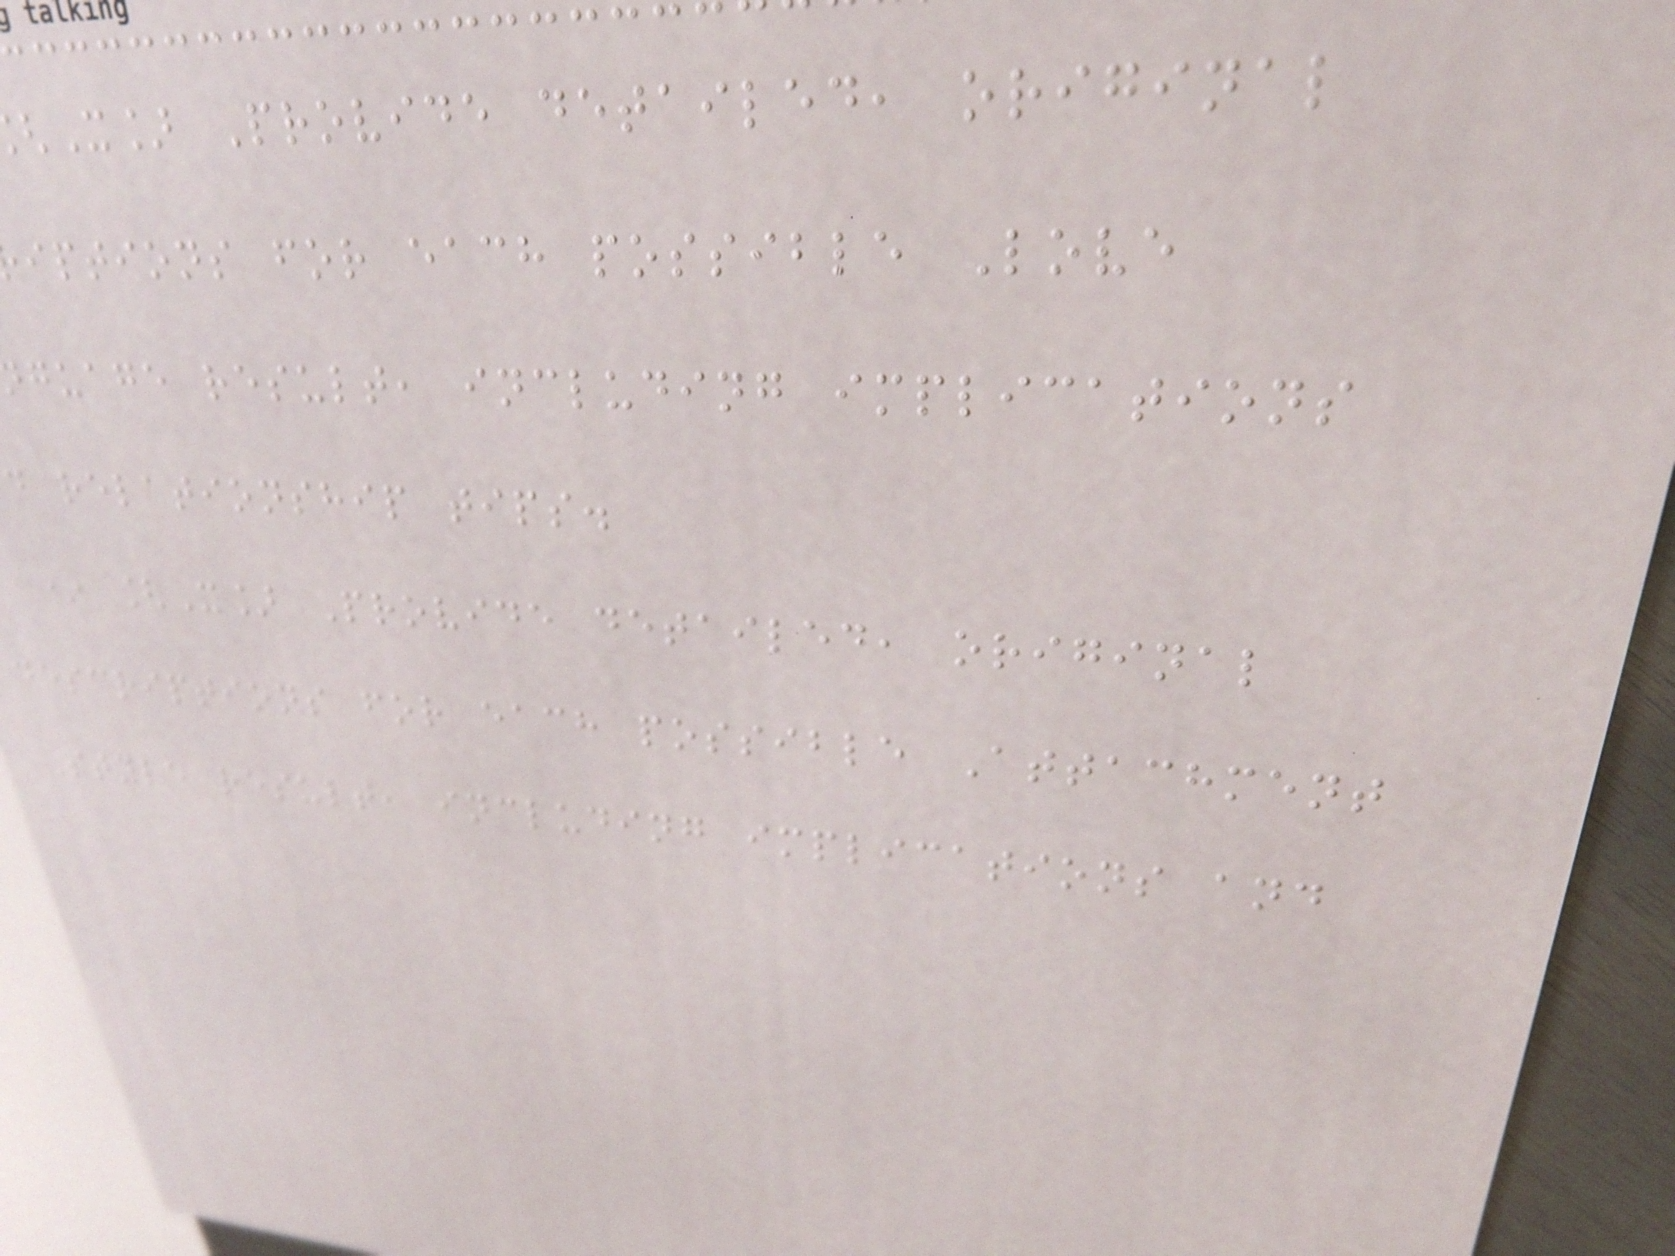X] Provide detailed, original
iptions for each possible Love
guage result, including implications
d relationship tips.
* [X] Provide detailed, original
descriptions for each possible Attachment
Style result, including implications and
